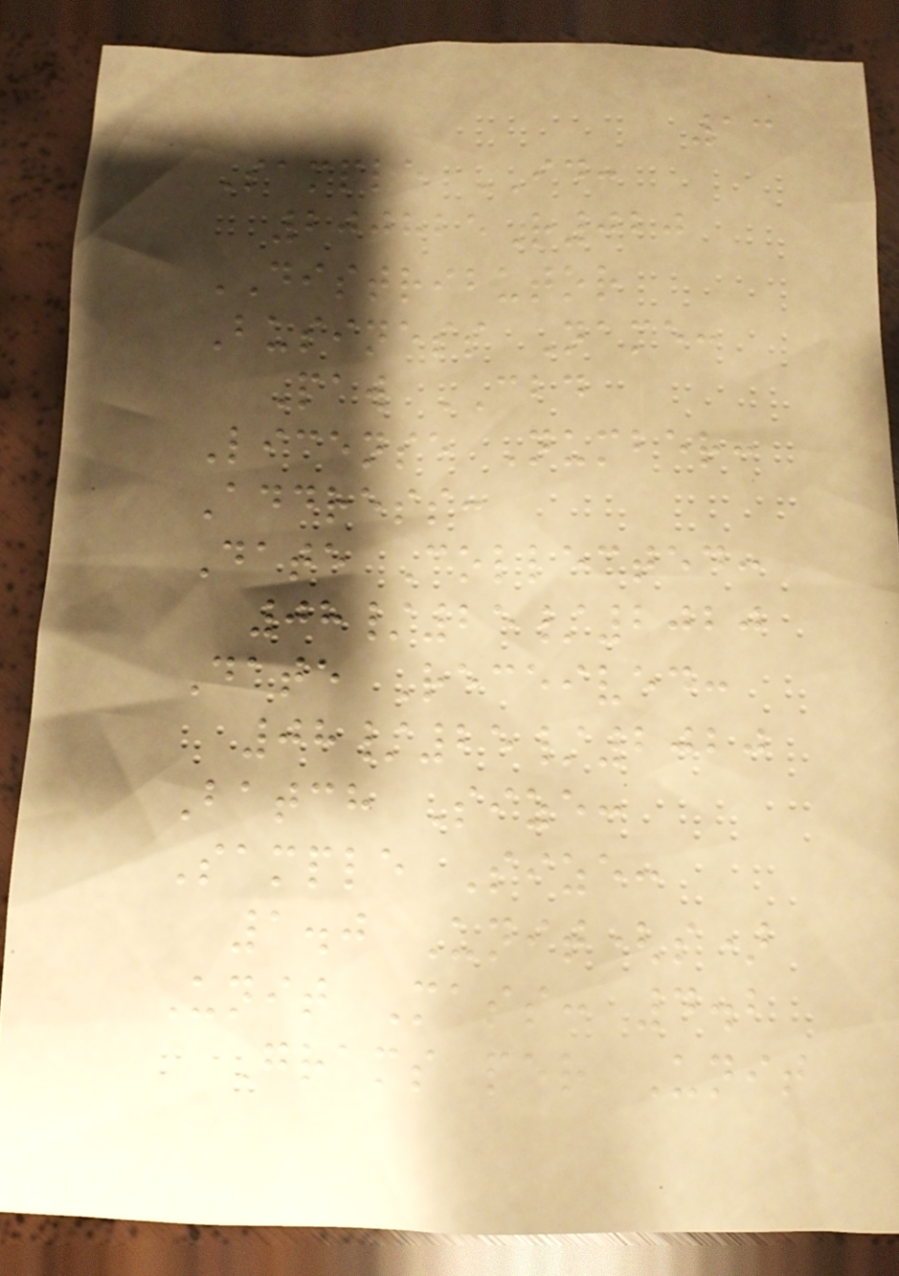13
Sample ID:
200825R020
DISTRIBUTOR
Business Name:
Paw CBD
License Number:
Address:
Date Collected:
08/25/2020
Date Received:
08/25/2020
Batch Size:
Sample Size:
1.0 Unit(s)
Unit Mass: 4.2
Grams per Unit
